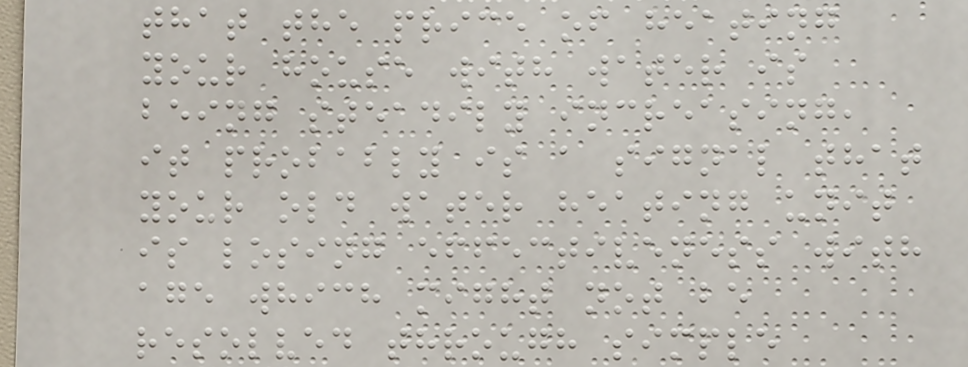that the price of heating
your house with water is
being steadily increasing,
it probably is a signal that
your old water heating unit
is losing effectiveness with
age which might not be
resolved through simple
